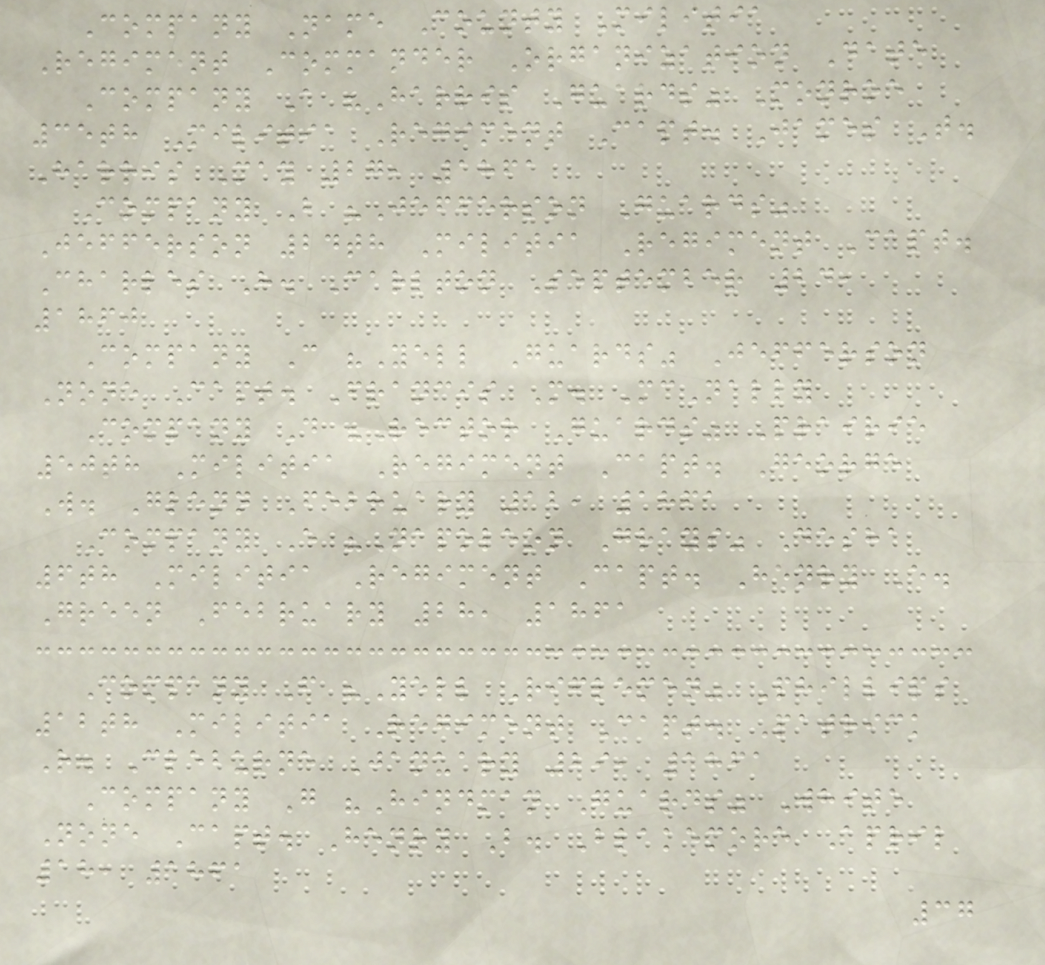Company Name County Militia
Regiment Commander Organization Date
Company A "Harris Guards" Monroe
35th Militia Regiment Capt. James T.
Harris May 27, 1861
Company B "Jefferson Guards"
Jefferson 24th Militia Regiment Capt.
Charles H. Carlton September 24,
1860
Company C "Yell Guards" Jefferson
None Capt. Francis M. McNally
Company D "Rector Guards" Prairie
50th Militia Regiment Capt. George
W. Glenn February 12, 1861
Company E "Napoleon Grays" Desha
6th Militia Regiment Capt. Henry E.
Green February 28, 1861
Company F "Yell Riflemen" Phillips
12th Militia Regiment Capt. Patrick
R. Cleburne January 29, 1861
Company G "Hindman Guards" White
None Capt. Henry B. Blakemore April
18, 1861
37
